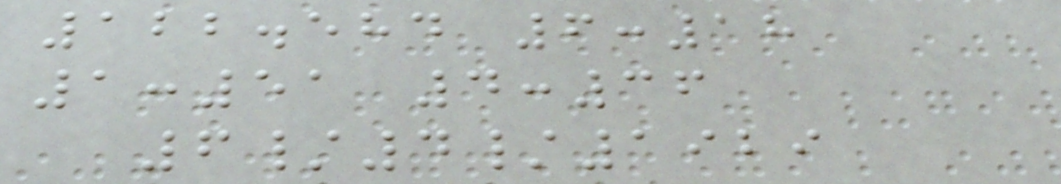122.584 6:18
1:51 4:36
6/4/1929
